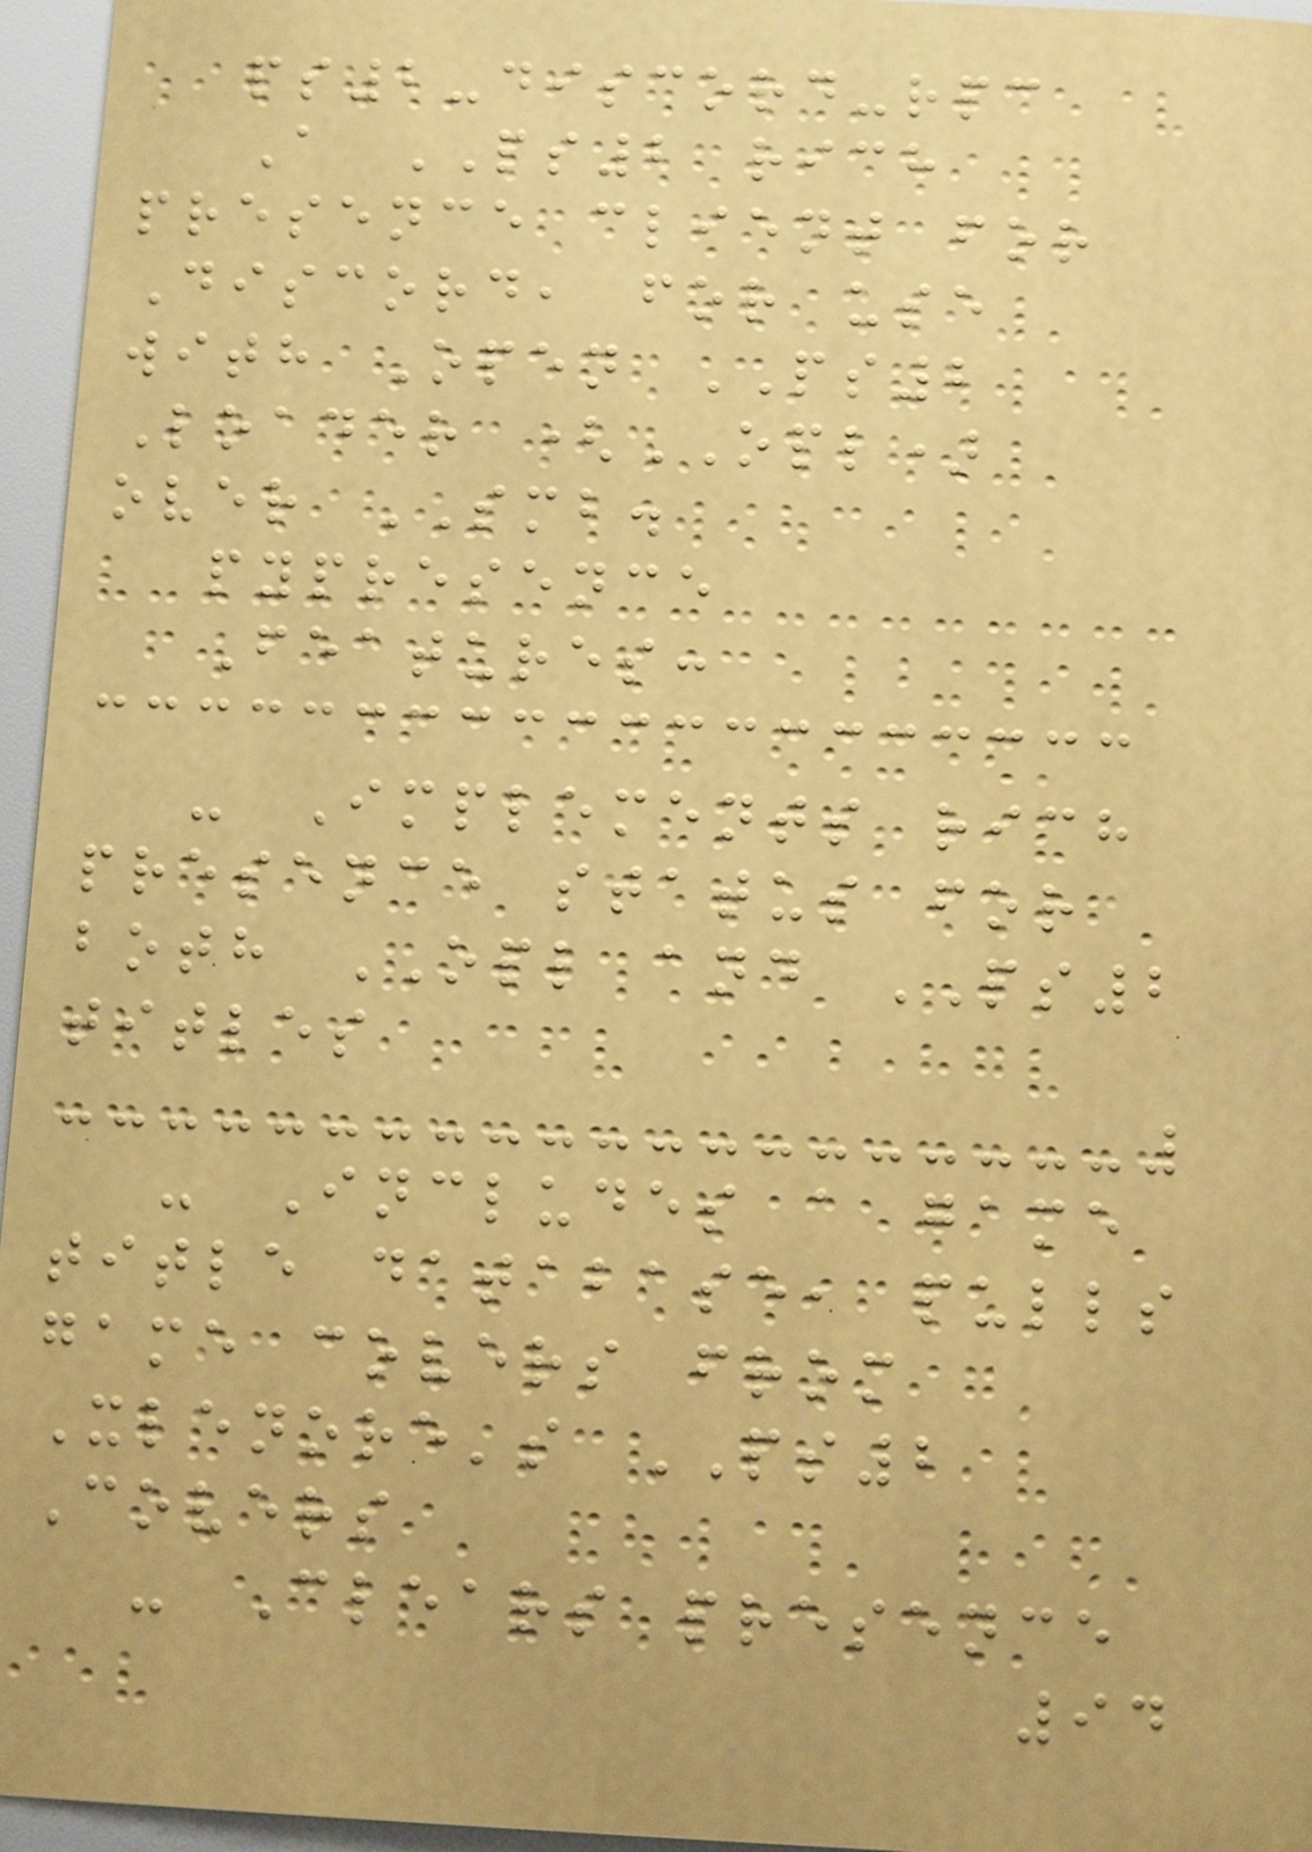ps2-discord-rpc
A PS2 rich
presence client for
Discord, for use
with Open PS2
Loader (OPL)
over SMB.
pypresence
Features:
- Implements rich
presence status for
both OPL and PS2
titles
- Includes a game
title database, pulls
game covers from
Xlenore's PS2
Covers
- Clears presence
94
